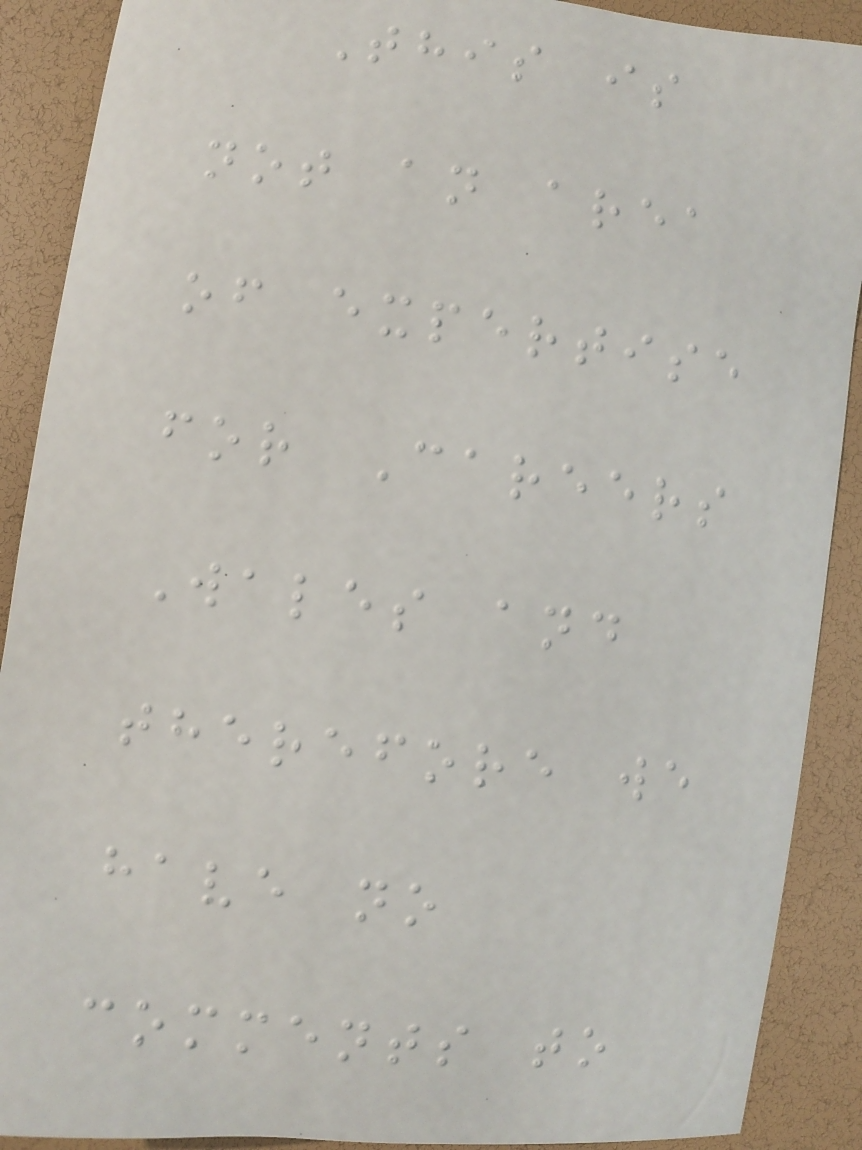This is
not an area
of expertise
for Careers
Wales and
therefore we
have no
comments to
